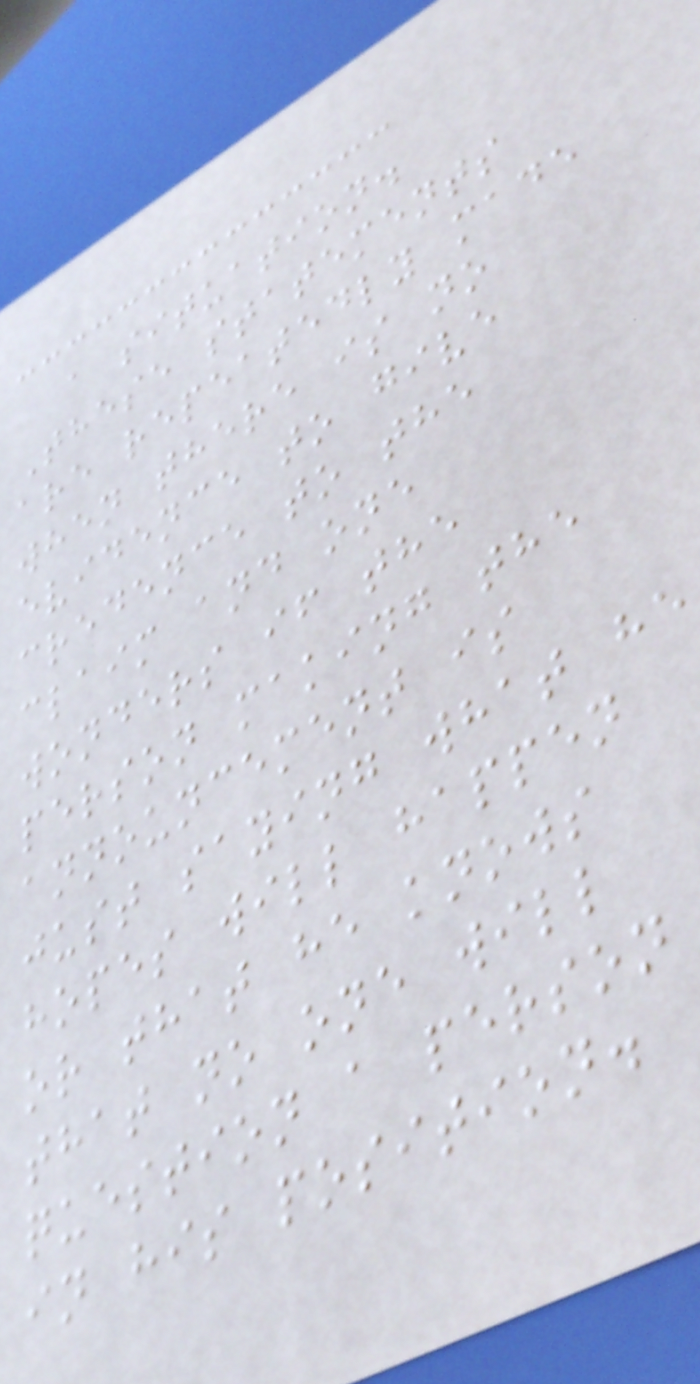a situation.
These statements
are repeatedly made
when there is no
evidence to give
credence to the
claim and one
wonders if the
person making the
announcement is
just saying what he
hopes will happen
or that he knows
that no one will
question a person
in his position.
